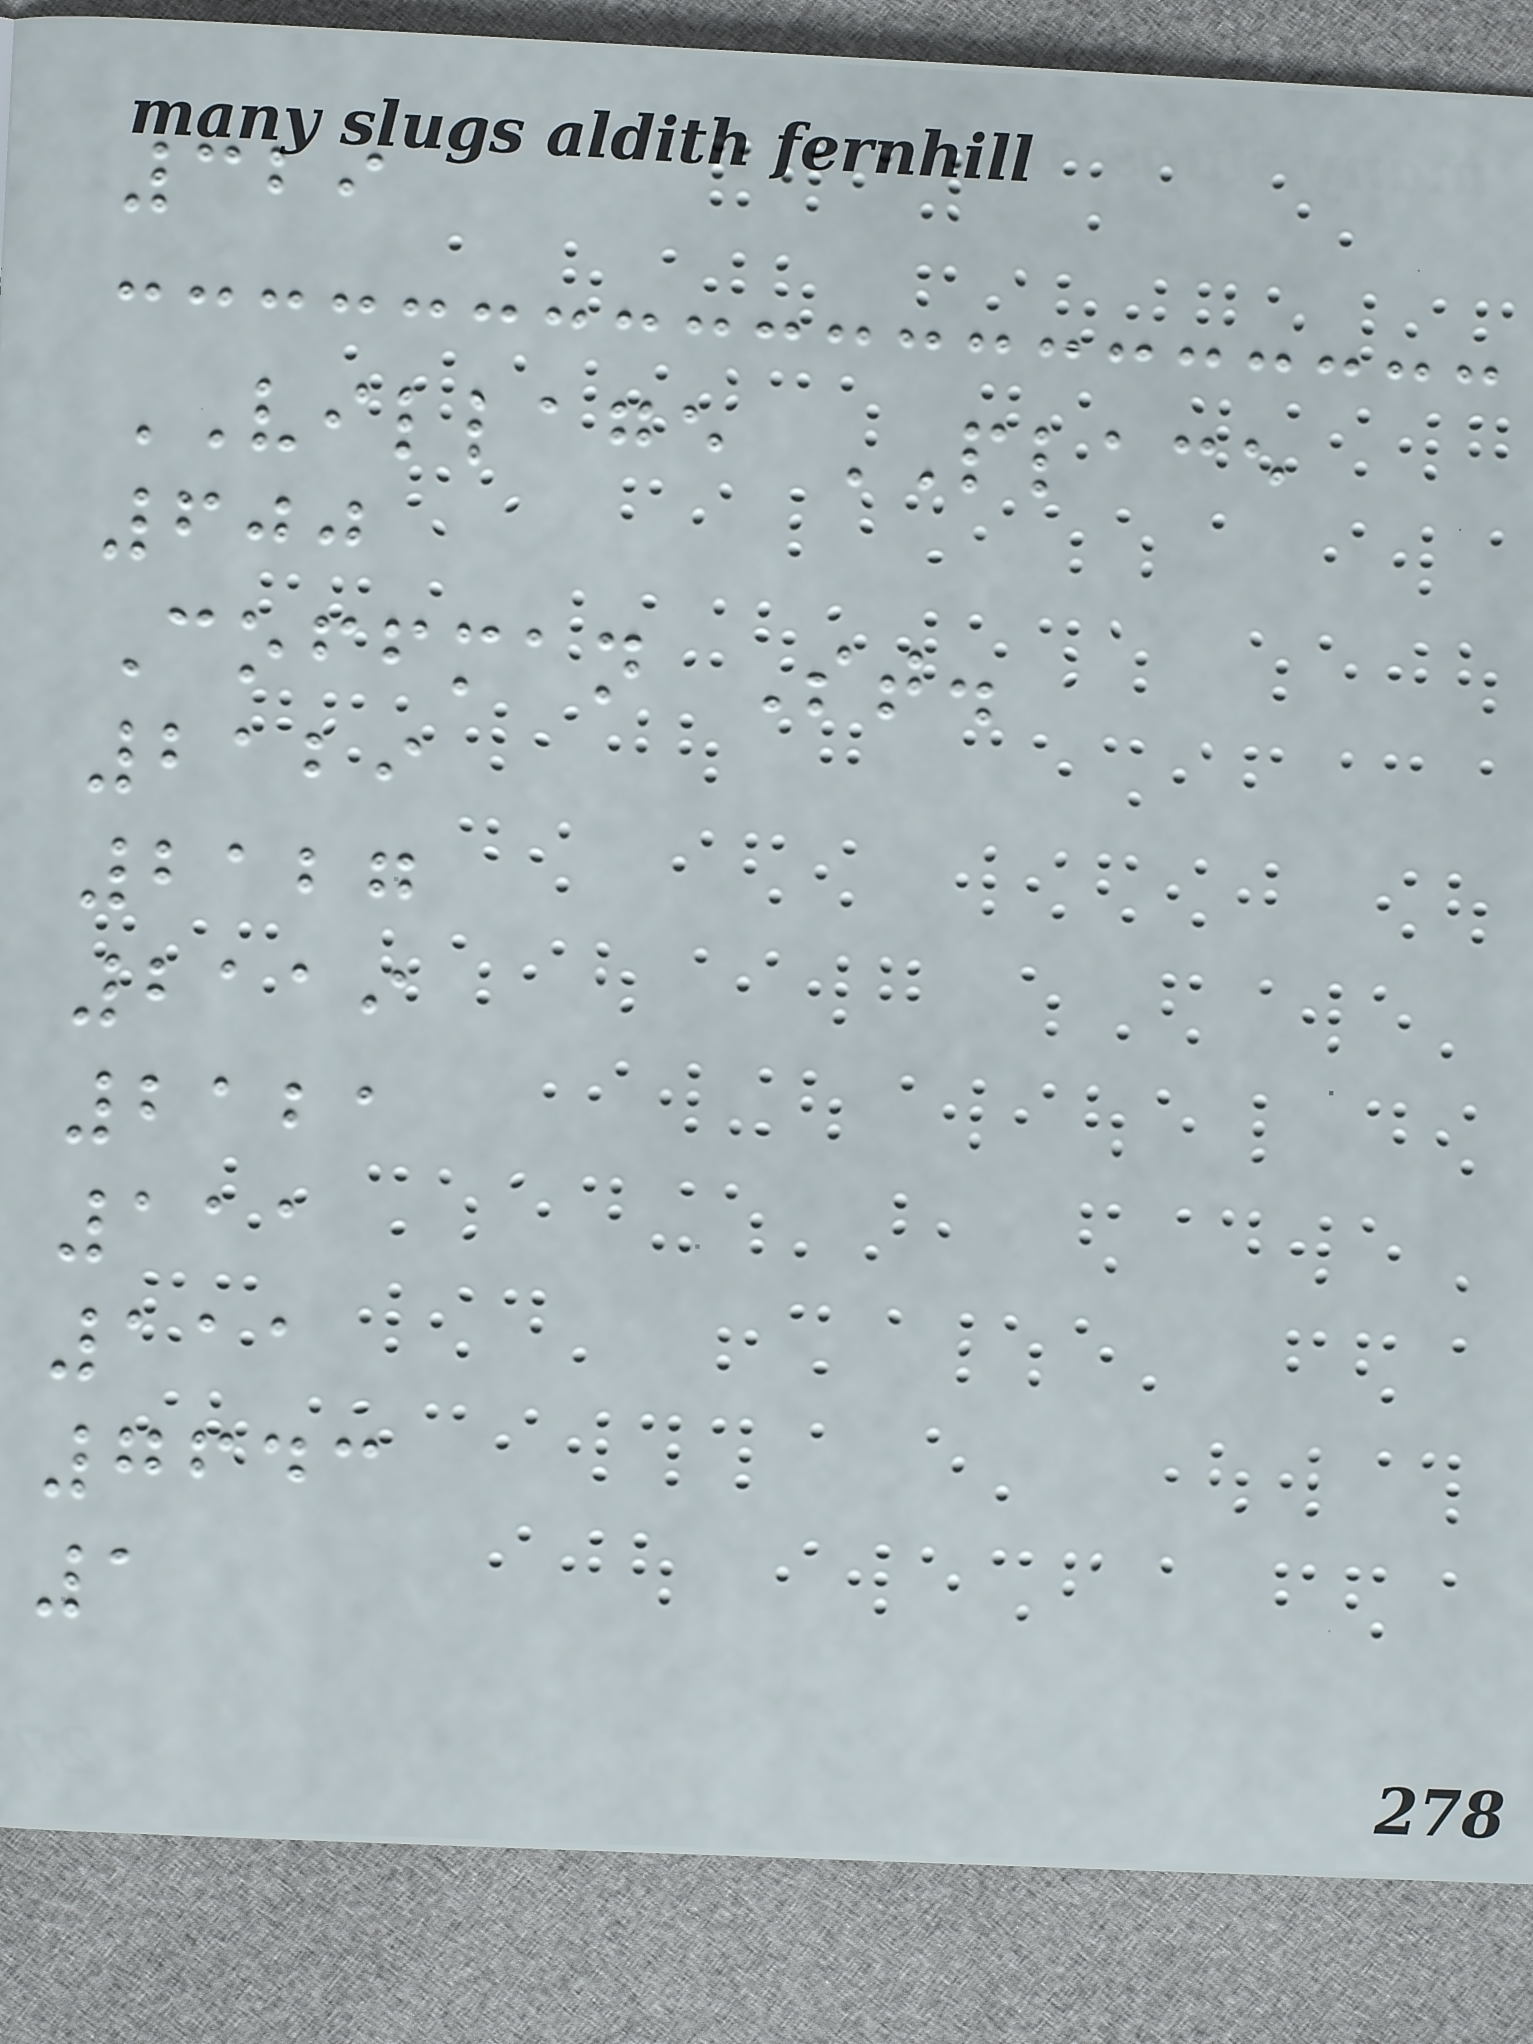329
VILLAGE PLACE
600
Coffman St.
2129
2127
2119
2121
111
111
7643
1
